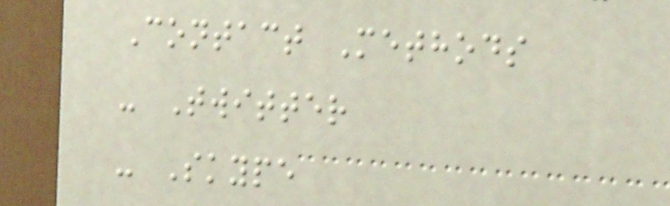Contact Methods
- Twitter
- Skype
